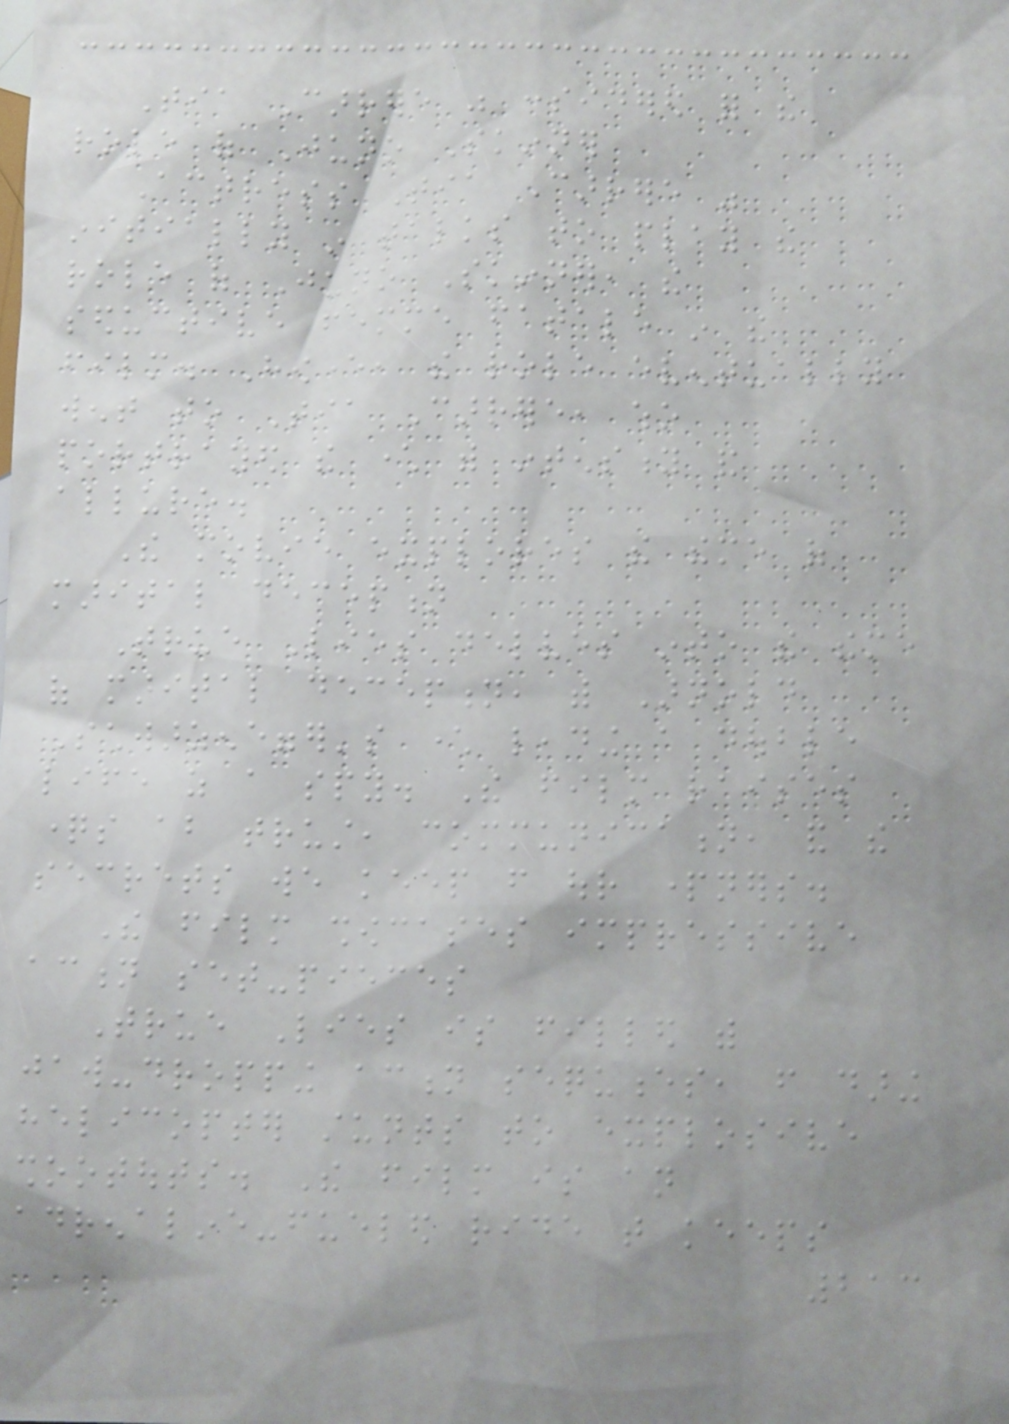Tia Carrere was considered for the
role of Juno Skinner
Actress Tia Carrere was
initially in talks to play the
role of Juno Skinner, the
seductive femme fatale in the
film. However, the role eventually
went to Tia Carrere, who
portrayed the character with intensity and
allure.
The movie explores the theme of
marital deception
True Lies delves into the theme
of marital deception, with Arnold
Schwarzenegger's character leading a double
life as a spy. The film raises
questions about trust, communication, and the
secrets we keep from our partners.
The film showcases impressive
action set-pieces
True Lies is filled with
jaw-dropping action sequences, from daring
helicopter stunts to explosive
shootouts. The film is an
adrenaline-fueled ride that keeps
213
